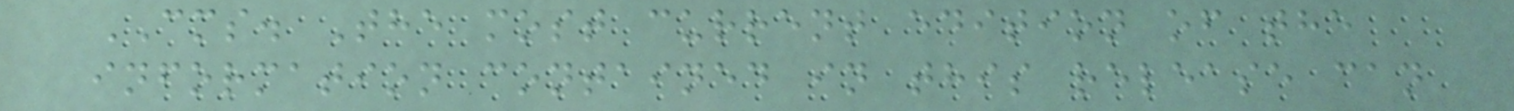CMS. The most current edition of the
information contained in this release can
